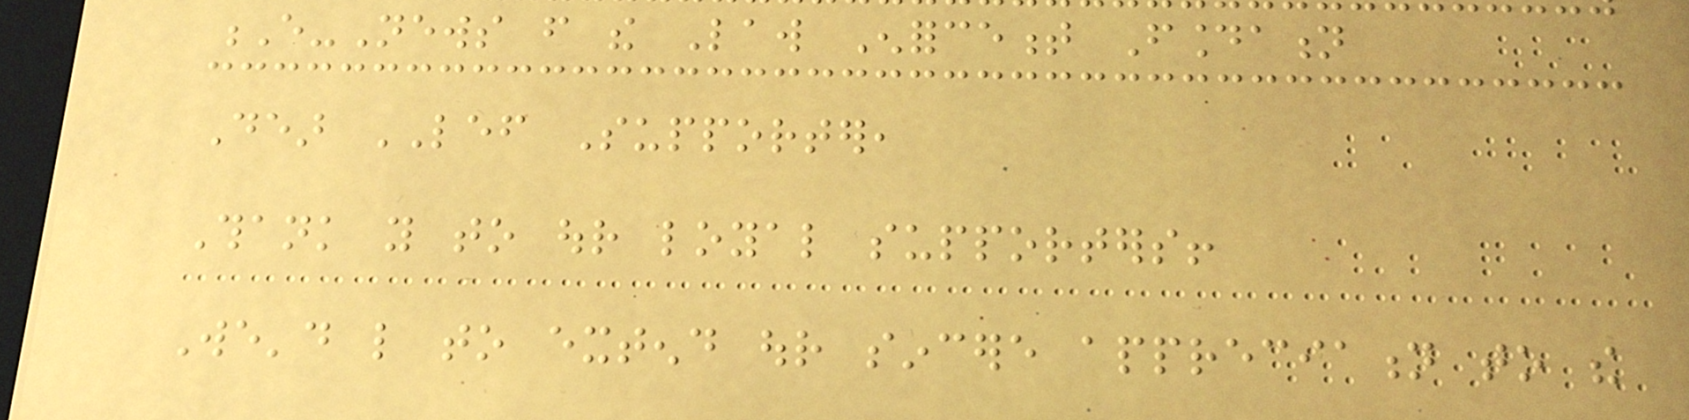E-News from the Law Enforcement Foundation
Dear LEF Supporter,
Thank you to our loyal supporters!
We'd like to extend our sincere appreciation to the
